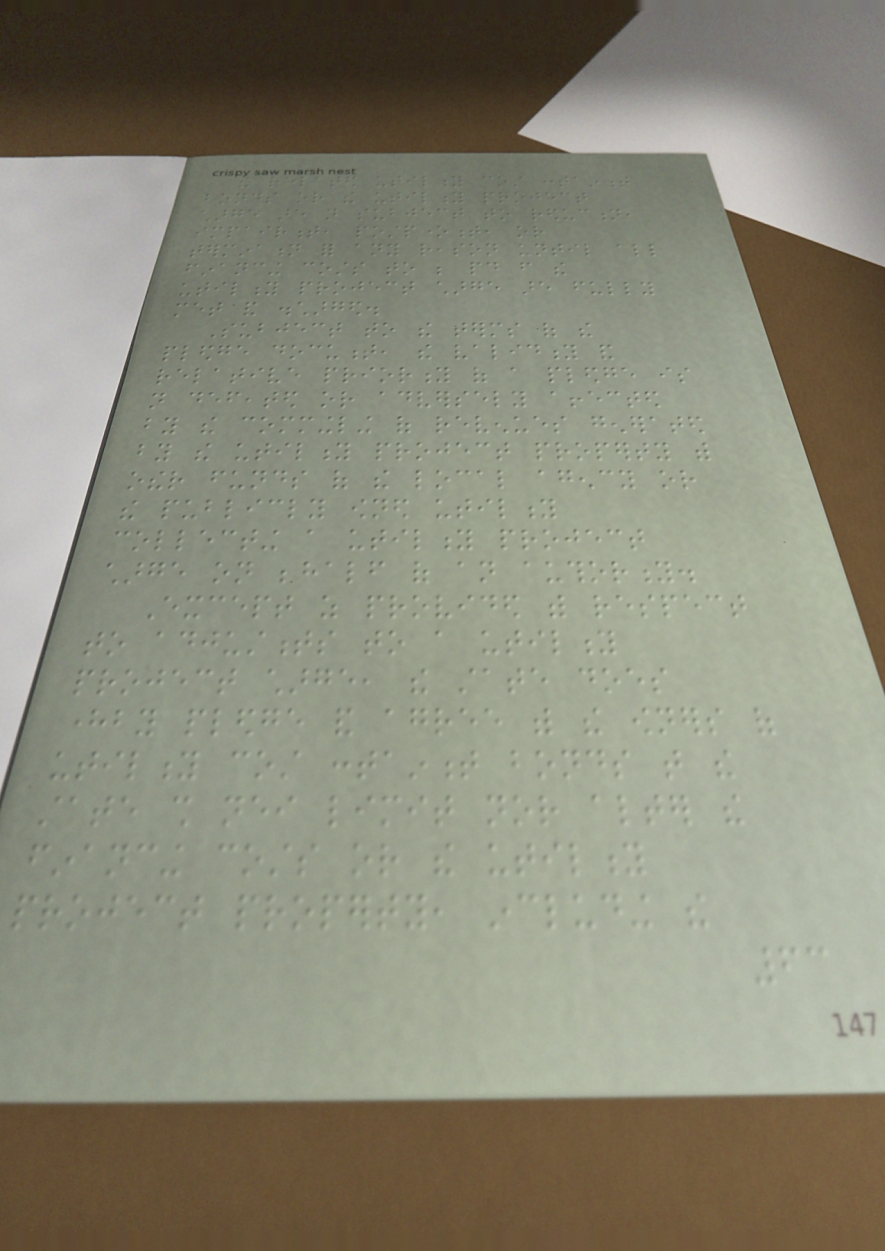the related utility cost containment
bonds or the utility project
charge are not subject to reduction,
impairment, postponement, or
termination for any reason until all
financing costs to be paid from the
utility project charge are fully
met and discharged.
Subject to the terms of the
pledge document, the validity and
relative priority of a pledge is
not defeated or adversely affected
by the commingling of revenues generated
by the utility project property with
other funds of the local agency or
the publicly owned utility
collecting a utility project
charge on behalf of an authority.
Except as provided with respect
to adjustments to a utility
project charge, the state does
hereby pledge and agree with the owners of
utility cost containment bonds that the
state shall neither limit nor alter the
financing costs or the utility
project property, including the
63
